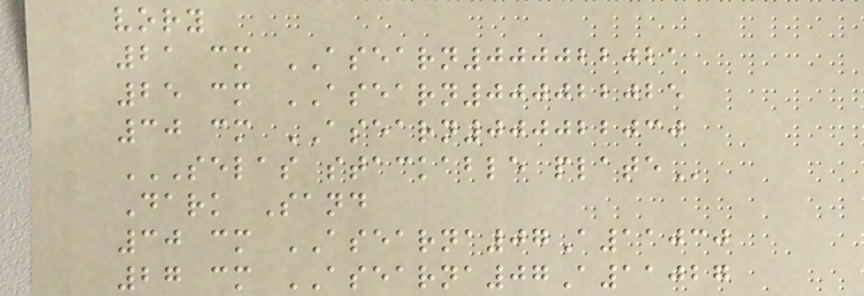vory
21 cm ASEARN000022021
25 cm ASEARN000022025
30 cm ASEARN000022030
SELAS STACKABLE PLATE
Dark Sand
30 cm ASEARNA07A11030
27 cm ASEARNA07A11027
